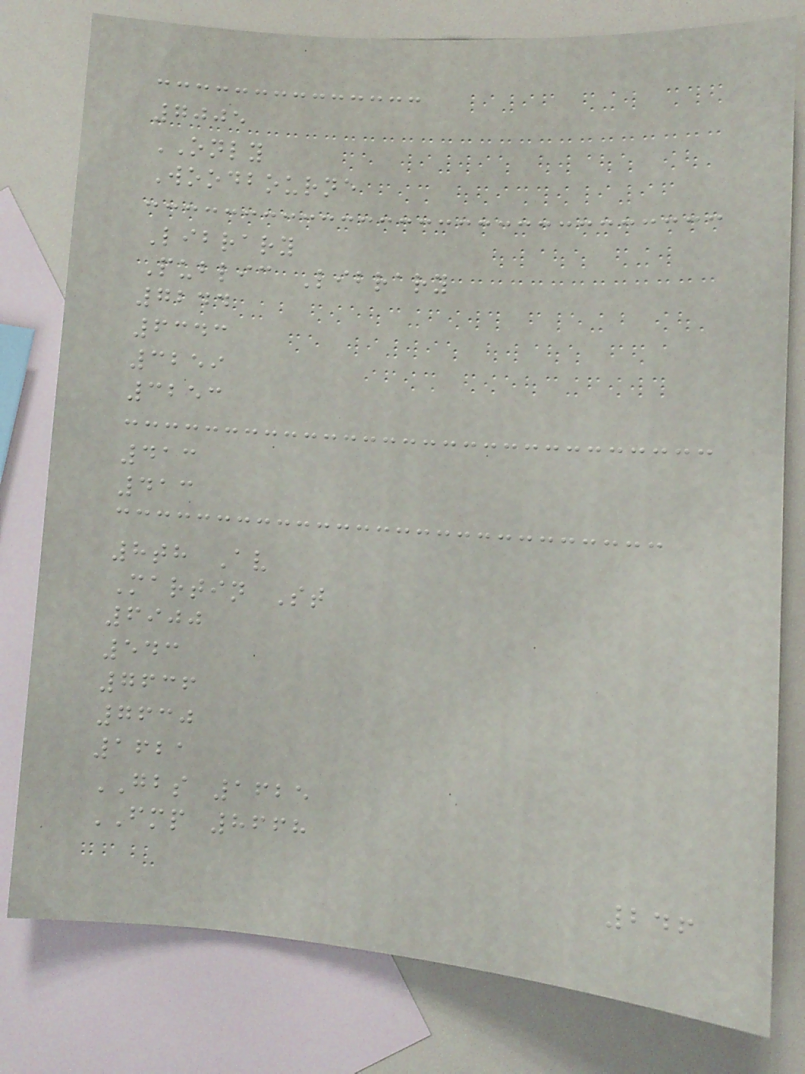7005
ONLY
Woodbourne
Library
Public Library
7244
6343
3259
3253
413
413
8th Av
Martin St
6900
543
7636
7630
1621
GBS 1625
FMP 8668
246
